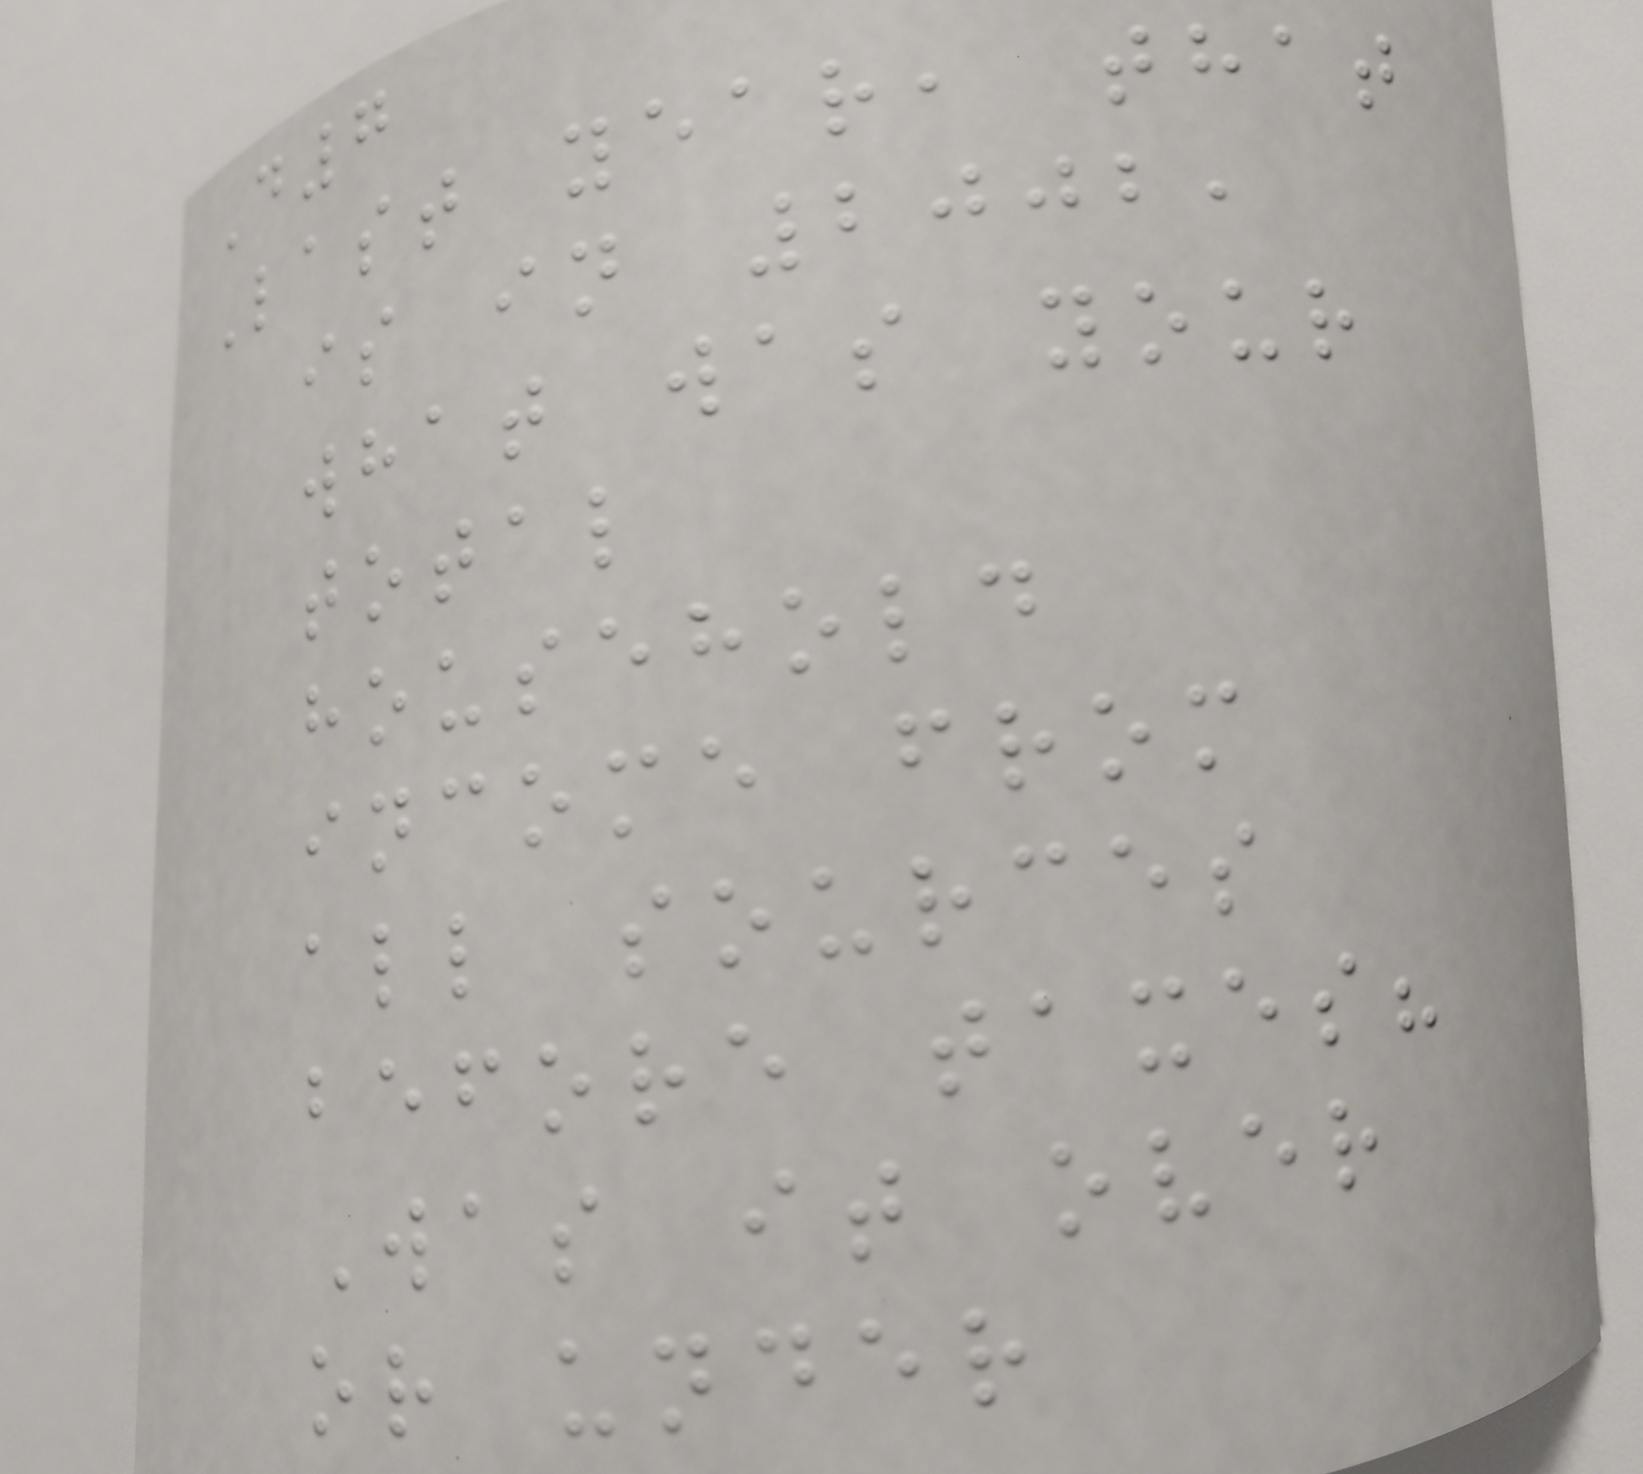D7
Last year, that
is in 2002,
what was your
total
household
income from
all sources
before taxes?
Was it over
or under
